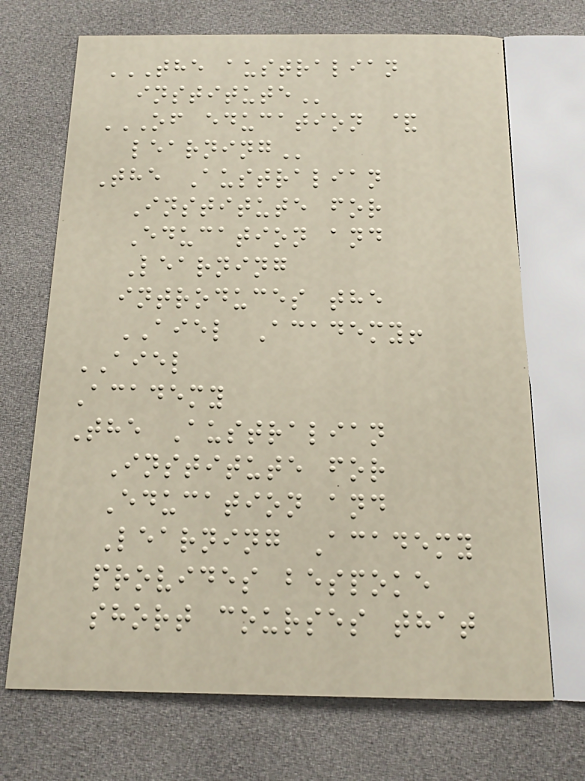THE AUSTRALIAN
INSTITUTE
OF EDUCATION &
LEARNING
The Australian
Institute for
Education and
Learning
introduces the
AIEL Academy!
AIEL
Academy
The Australian
Institute for
Education and
Learning Academy
provides bespoke
short courses that
